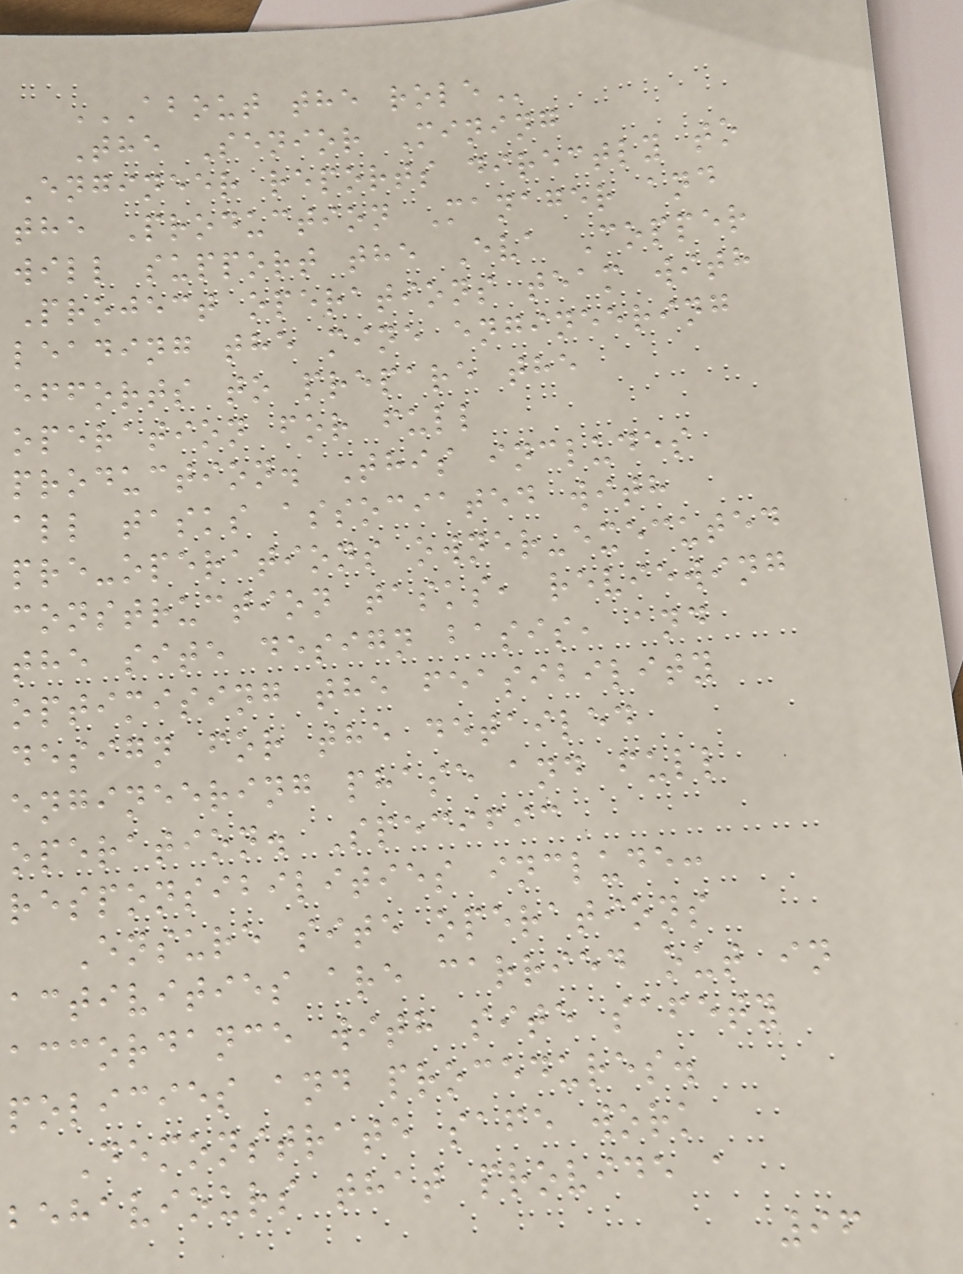ABOUT THE ROLE
The Senior Mining
Engineer reports directly to
the Production Manager and
will support the Eva Copper
Project operations team with
leading the mine engineering
efforts to prepare the
operation for full
production. This includes
all tasks associated with
pre-operations owner-executed
construction tasks, reviewing
the site design basis, and
optimising the feasibility
design for the detailed
engineering phase and full
operation. Specific
responsibilities include:
Ensure site operations
activities are carried out in
accordance with site safety
policies and procedures.
Demonstrate safe work
behaviours that provide a
96
